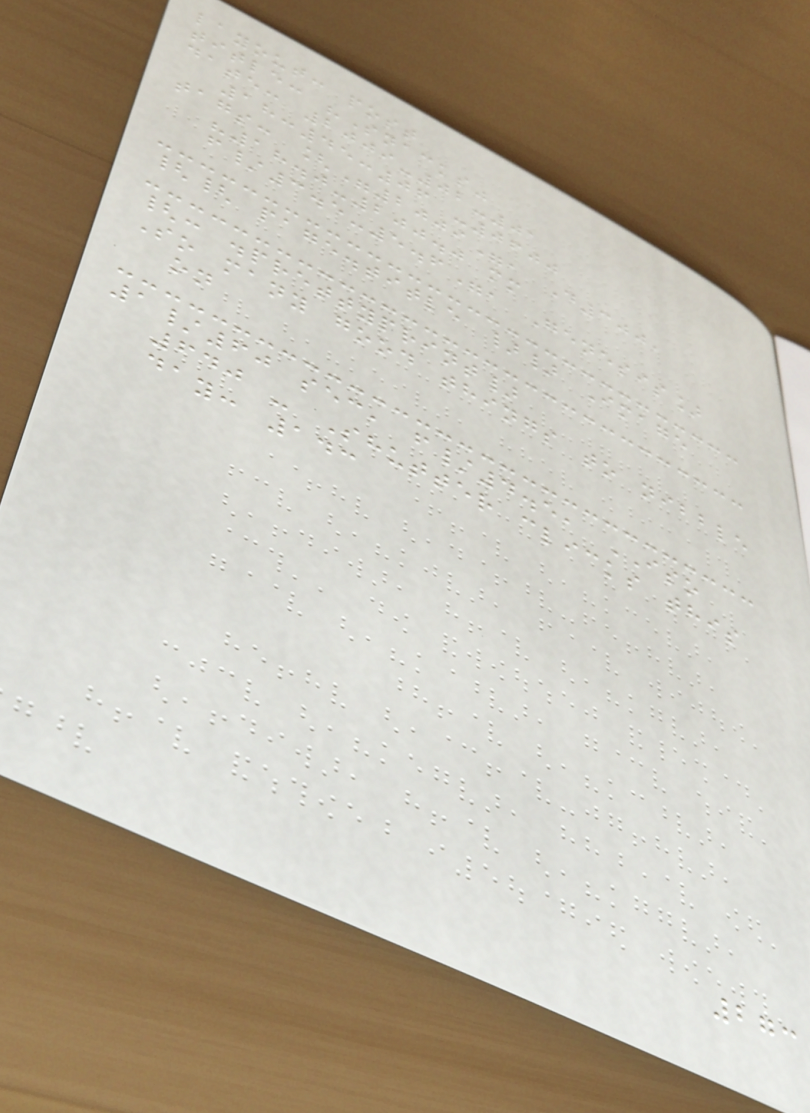layout: post
title: "Snacks"
date: 2009-02-01
18:45:06 -0600
tags: ["2009", D300,
"18.0-200.0 mm
f/3.5-5.6", Genesis]
{{ page.title }} Image
{: .prettyprint}
So many good things to nibble
on
1/60 sec, f/4.5, ISO
640 - Shutter clicks this
day: 143
273
